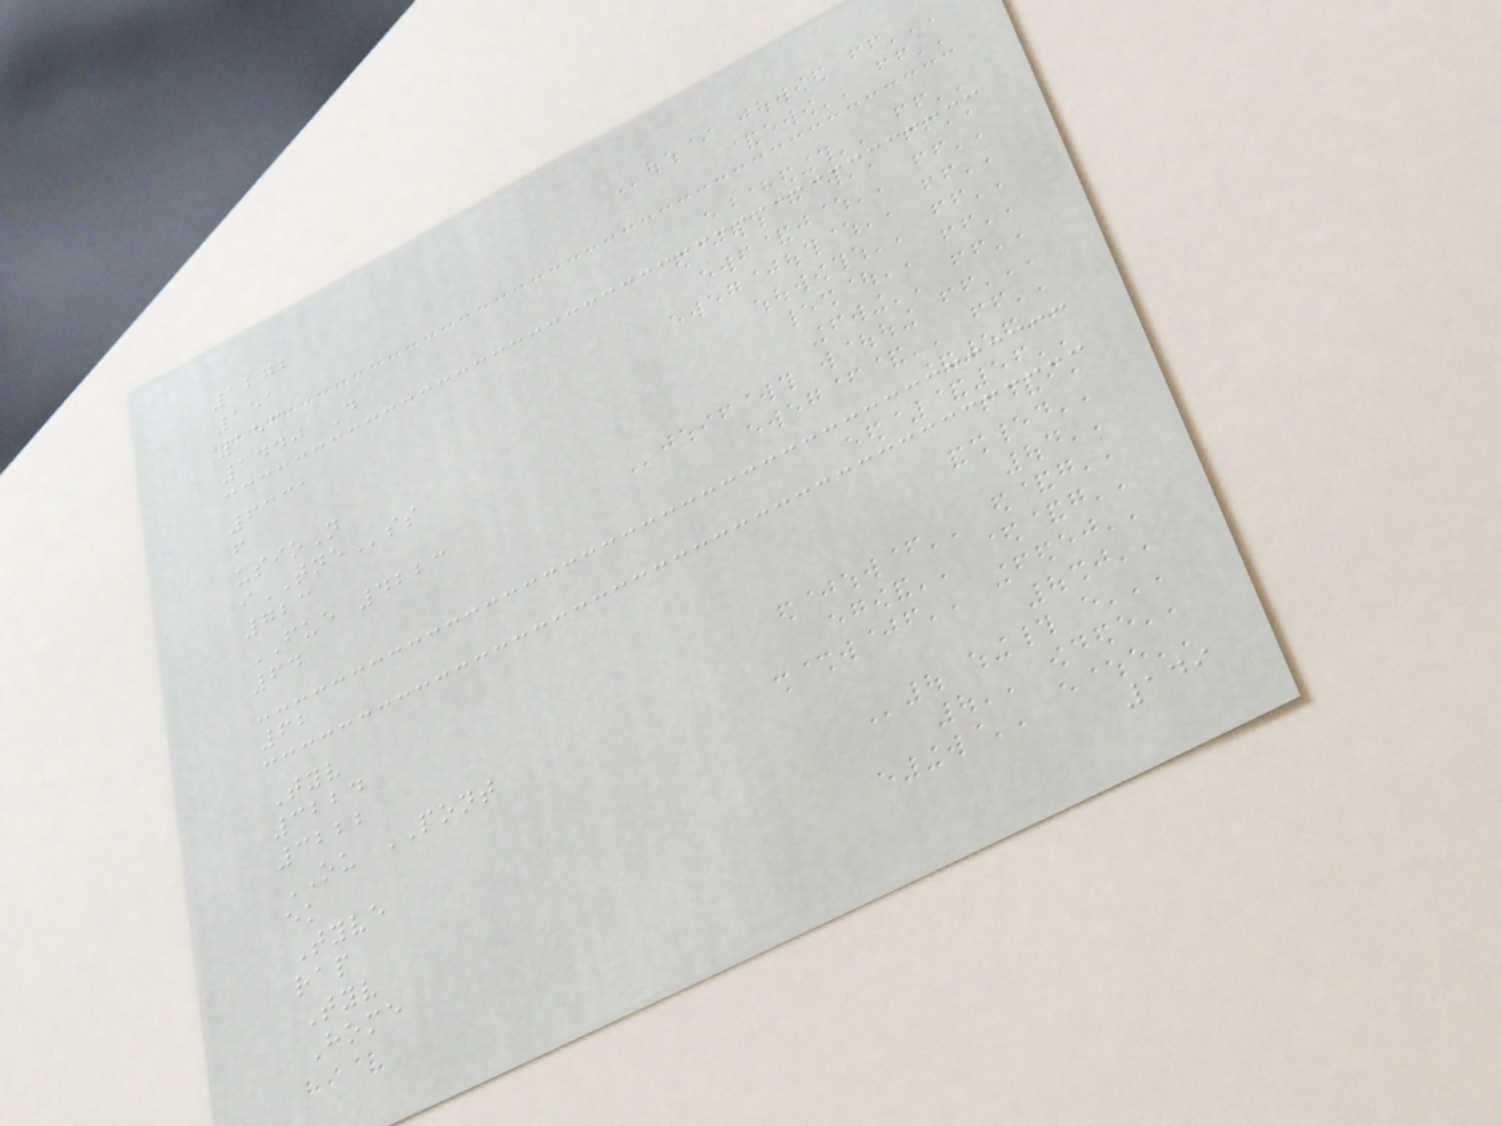1272
151
153
1440 D
6331
f
usioN
iTNEss
723
FUE 4223
64
62
Tyv
3224
3222
OU PONT
ek
Tyve
rap
Tyv
Home
149
